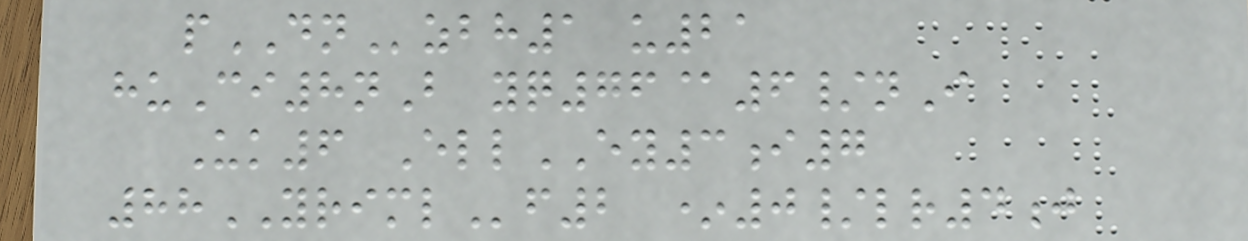pDNzbh1 u21
huCi8nB yq76@6/nI
Uk6 EllEY3i7
88YRIMLf2 *0/lr4j
